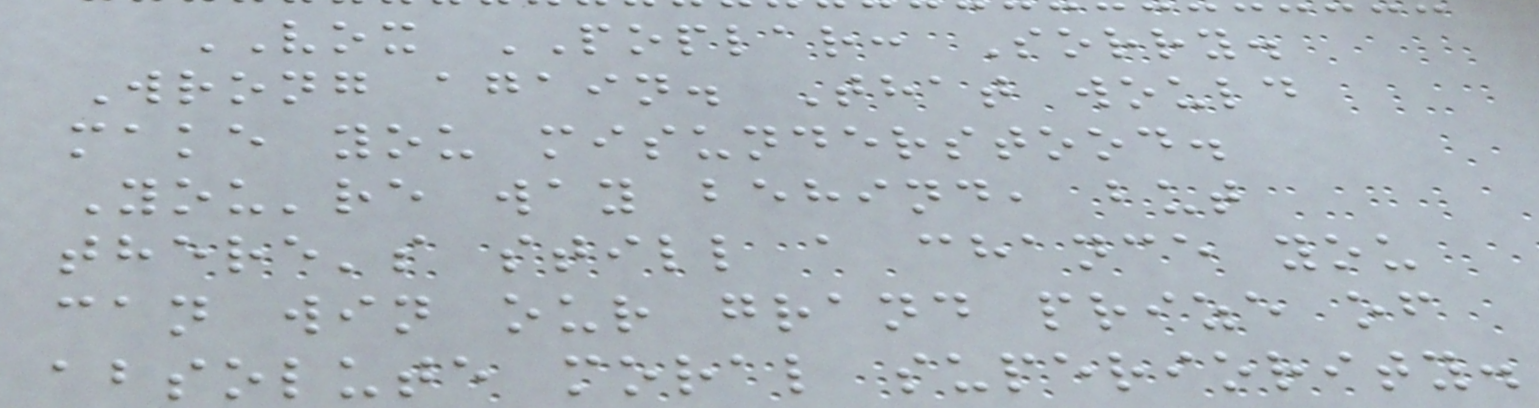VOX POPLAR: Sorry.
Wrong again. That would
make you misunderstood.
You're way behind, but
there's still a chance you
can win our grand prize of
absolute moral superiority.
